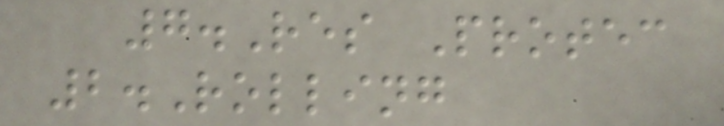7.Res Protec
2.Rolling
